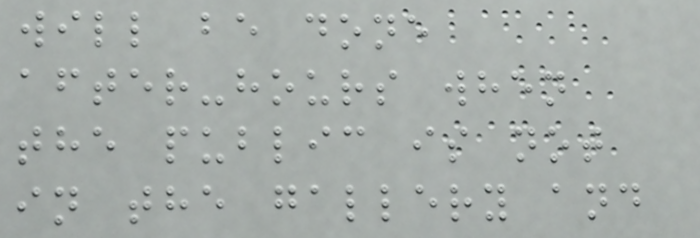will be done
after-hours when
the public is not
in the gallery and
